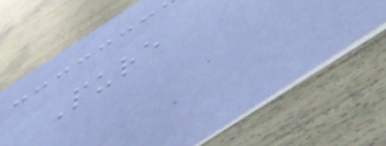Pure
